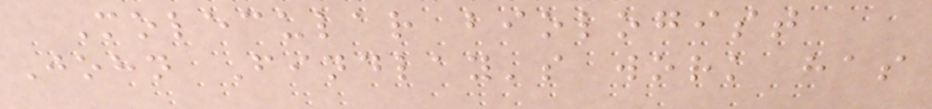Molecular biologist
John Findlay's work has
